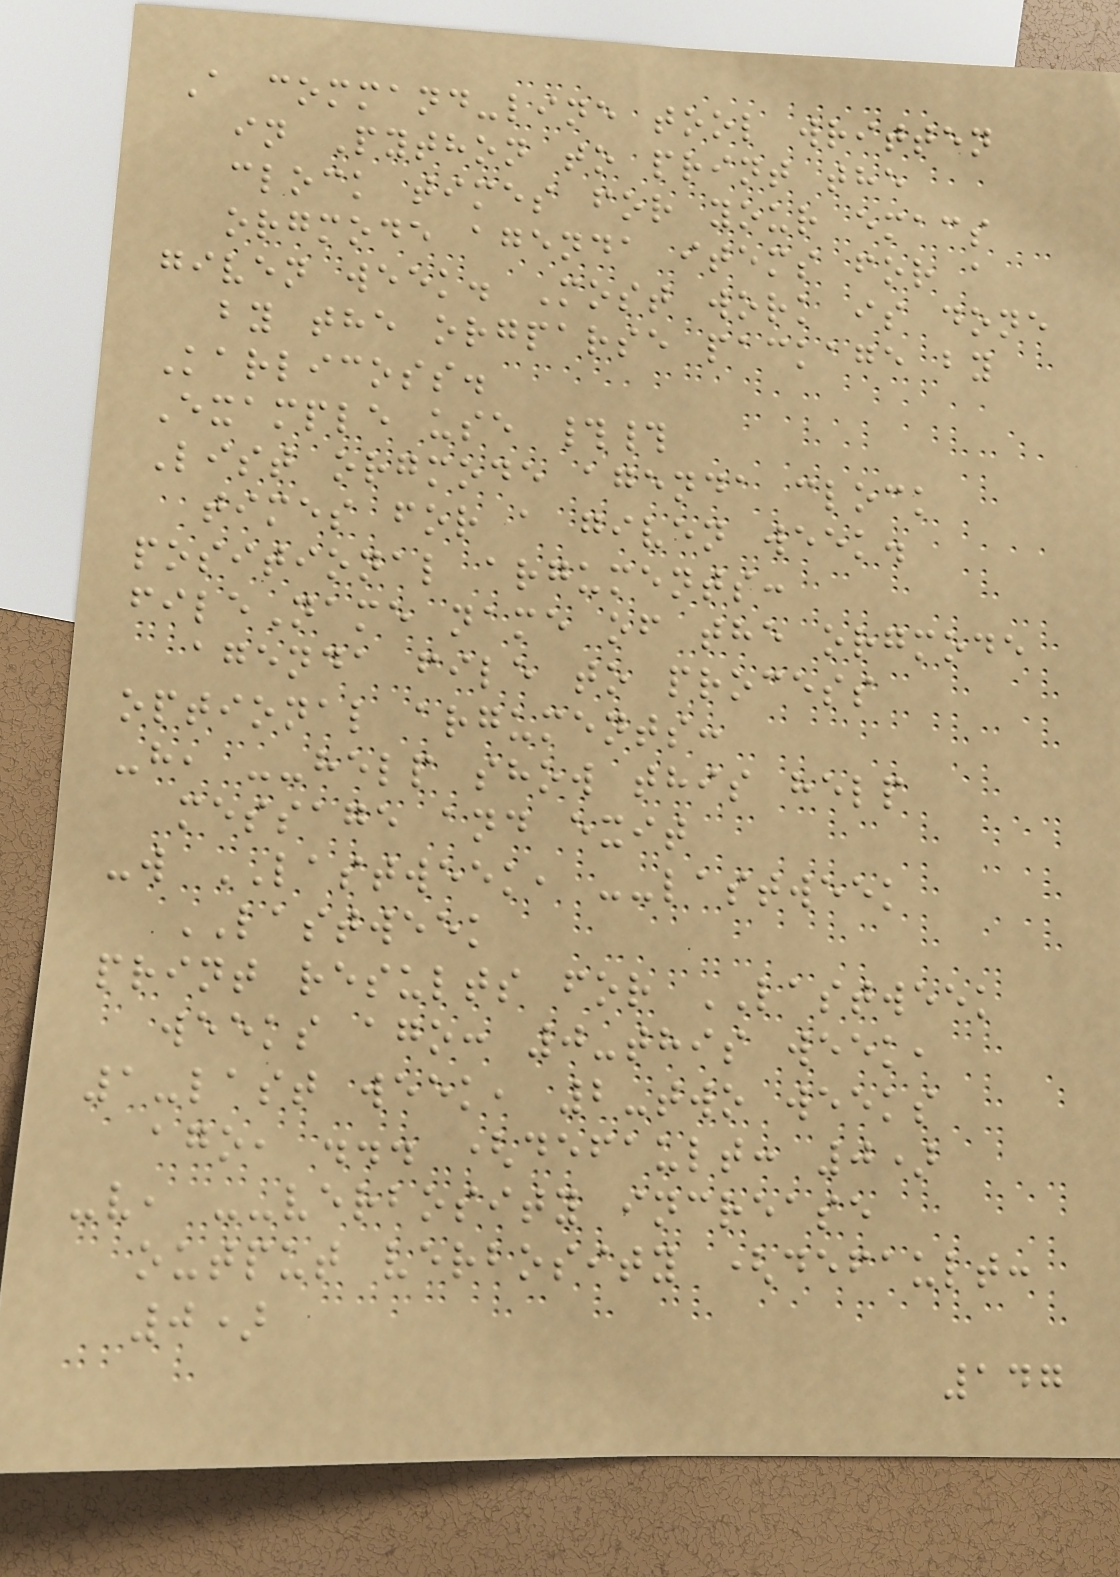A command-line tool written
in Python to print the
clock times for your emacs
orgmode agenda items for a
given week. Most work is done
by the orgparse package by
Karlicoss.
Example use ##
List orgmode agenda clock
times for a given week.
positional arguments:
fileName name of the orgmode
agenda file to process
optional arguments:
-h, --help show this help
message and exit
-w LASTWEEK, --lastweek
LASTWEEK
print results for LASTWEEK
weeks ago: 0-this week,
1-last week, 2-two weeks
ago, ... (default: 0)
-v, --verbosity increase
output verbosity (default:
0)
147
